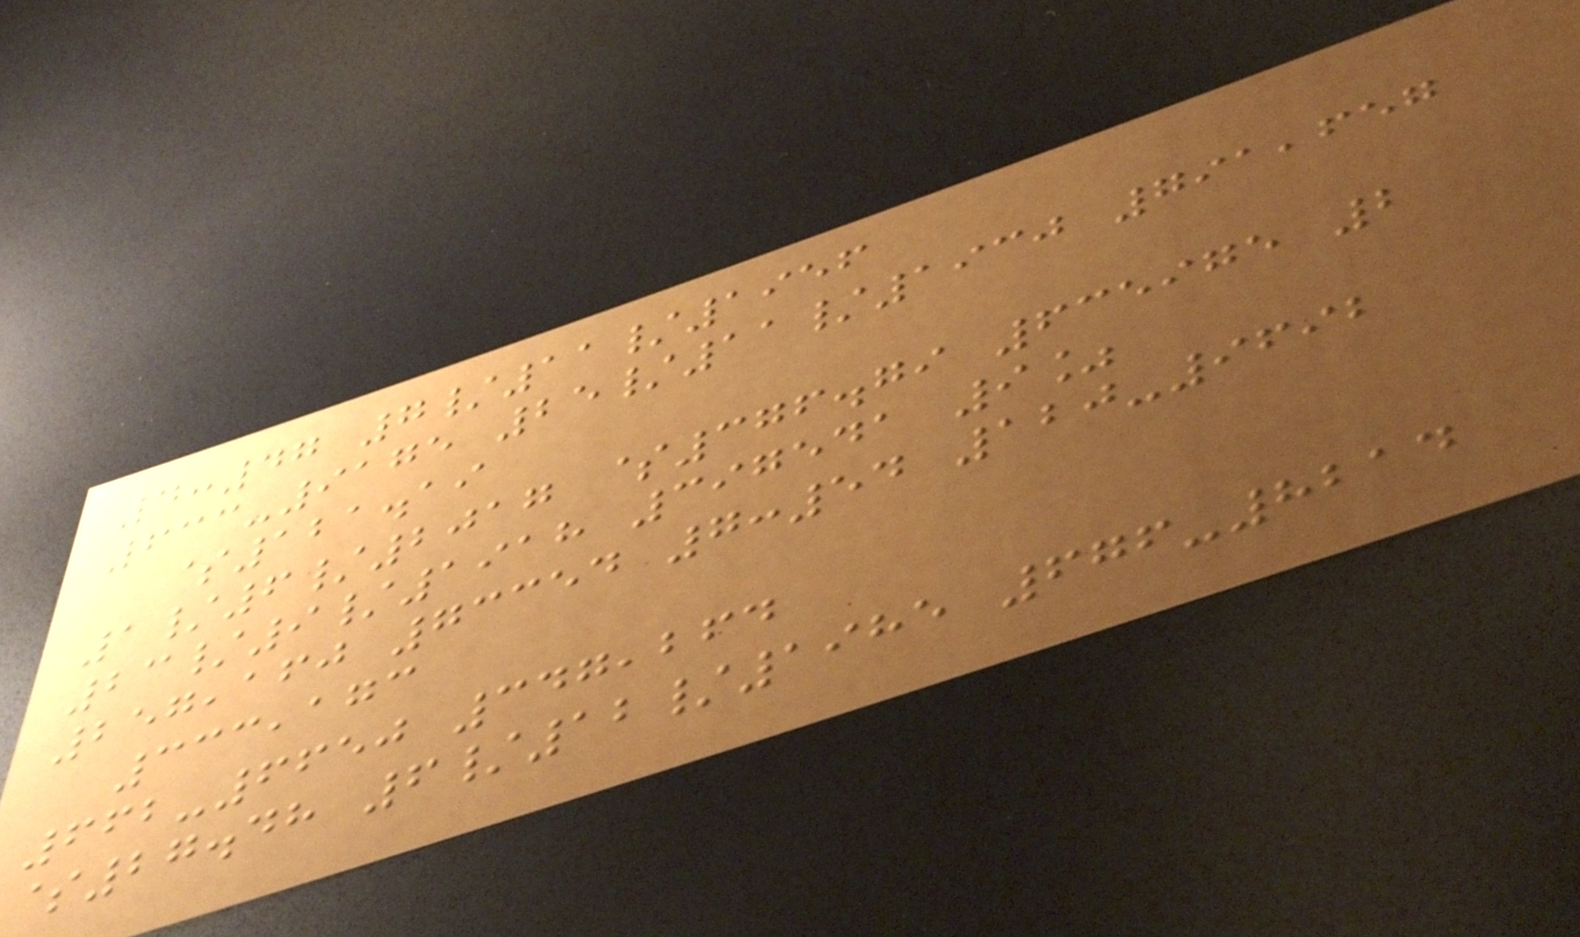4:47 7/11/1956
633-9175 25/11/1930 791,657
$121.19
1/6/2017 $376.79 635975 2
23/9/1918 397541 9%
257,160 73354 7:54 120-9692
333,173
662-6650 347,264
$27.48 6/12/1985 676-8214
